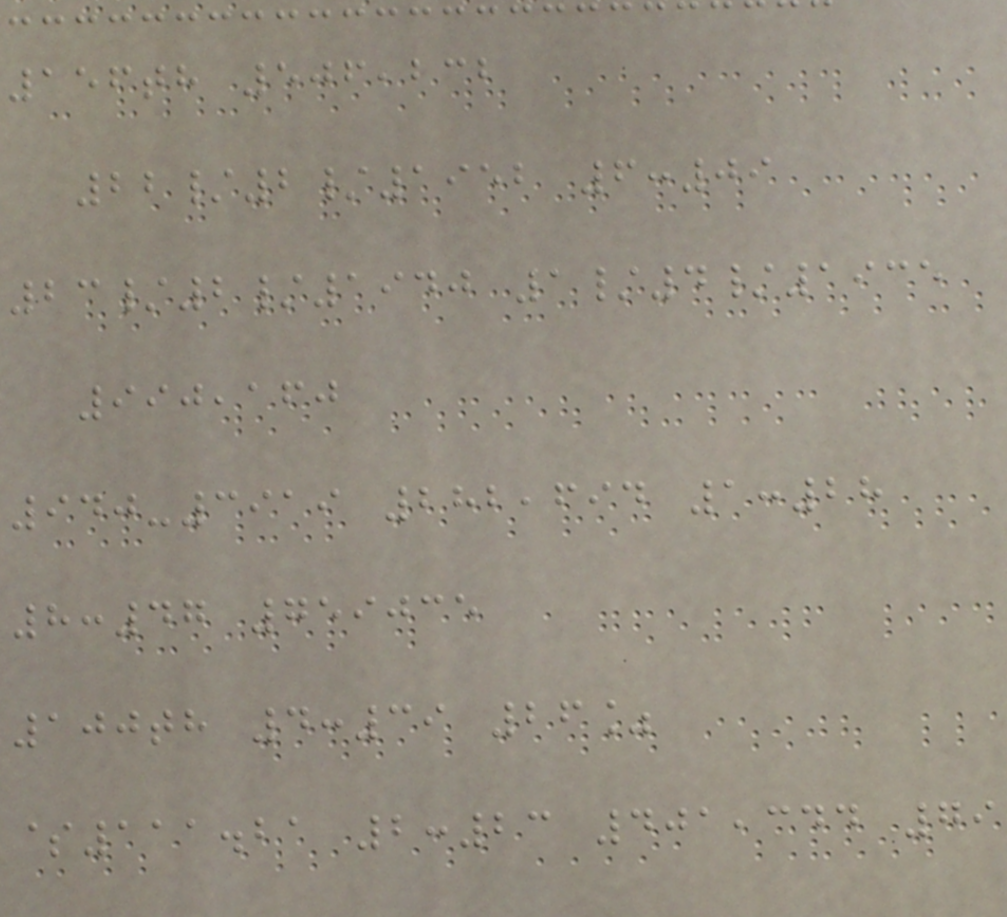156th 506,232
22/2/1952 6:09
23/2/1940 1/4/1935
990,160
940-3919 282,694 1:28
8:47 759035
100th 4:39 26%
$111.21 2:23 401,344 79
